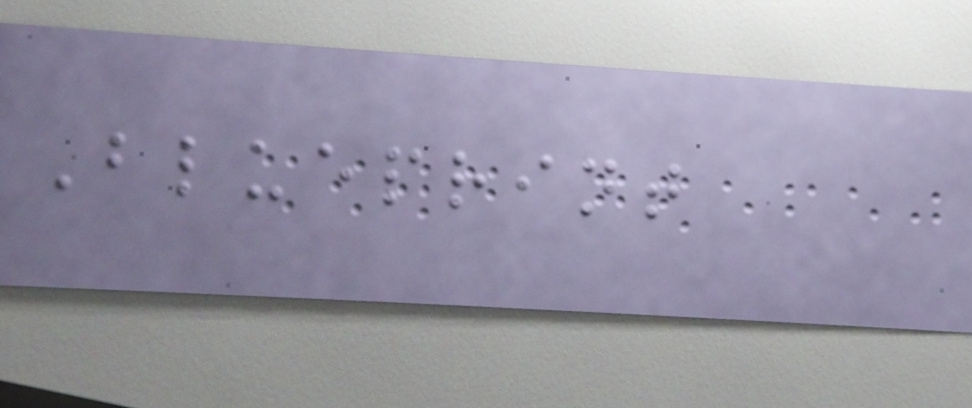Blueprint
